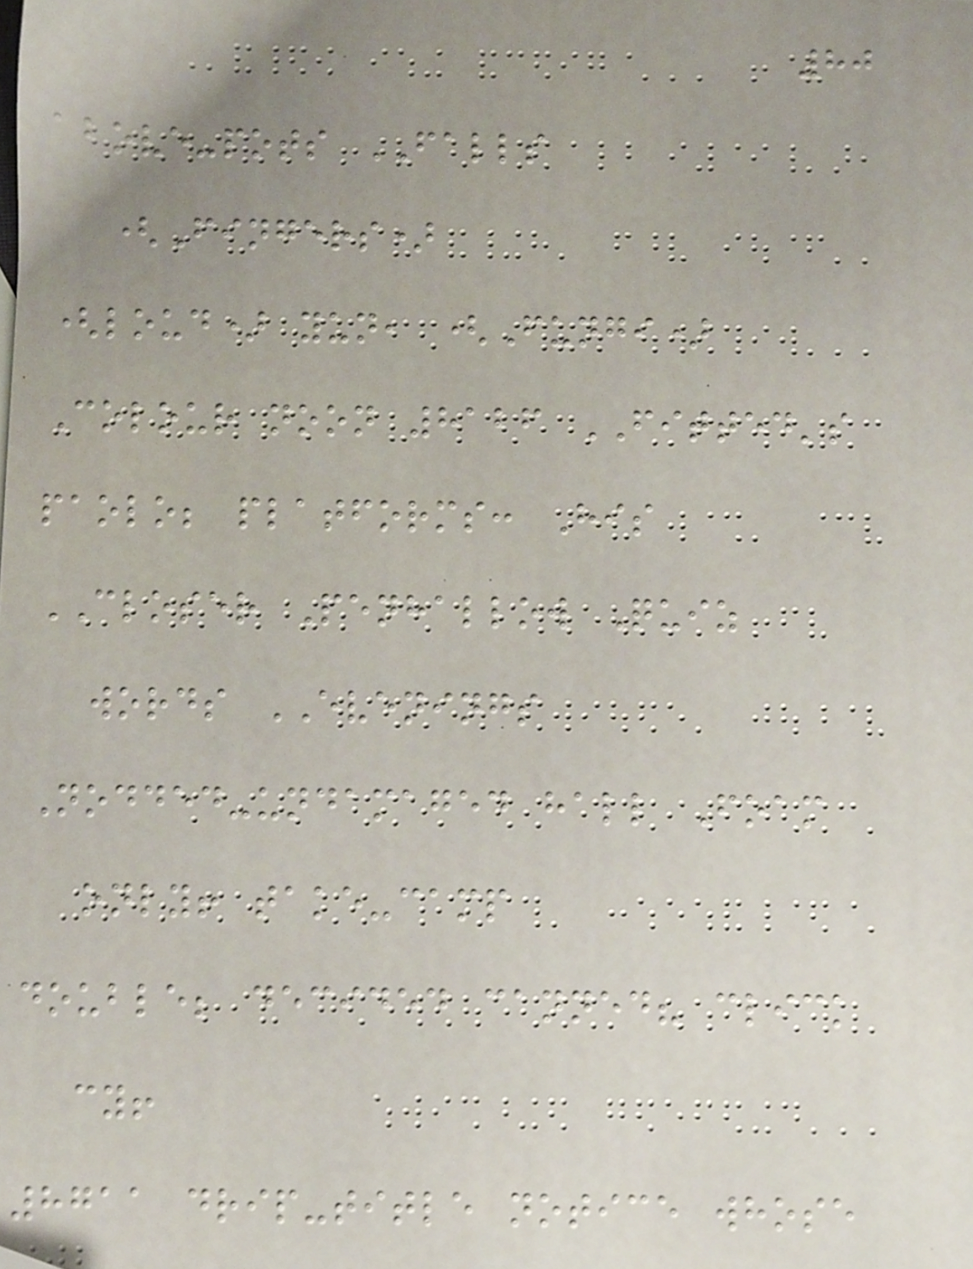80
above-pots FALLS
(Fingers)
(loud) yun, (Fungi)
Colour noon 8126 FITTED's
paolo; platforms: His
CLOSER Penhallow Quiz
words EVENINGS
Nodded-undamaged hall Foam
only! take-camp
double; decided canned? click
cy!
8711 drip-title notice whose
